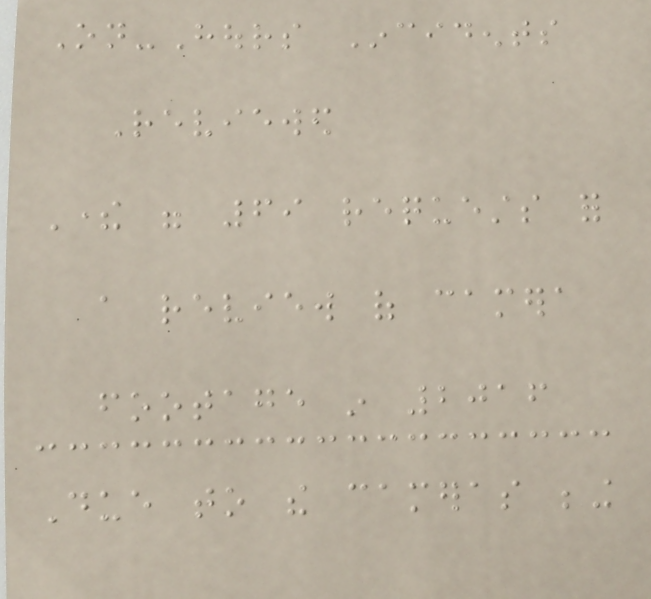On-Hours Incidents
Reviewed
There were 69 requests for
a review of camera
footage in 2016
Due to the cameras being
